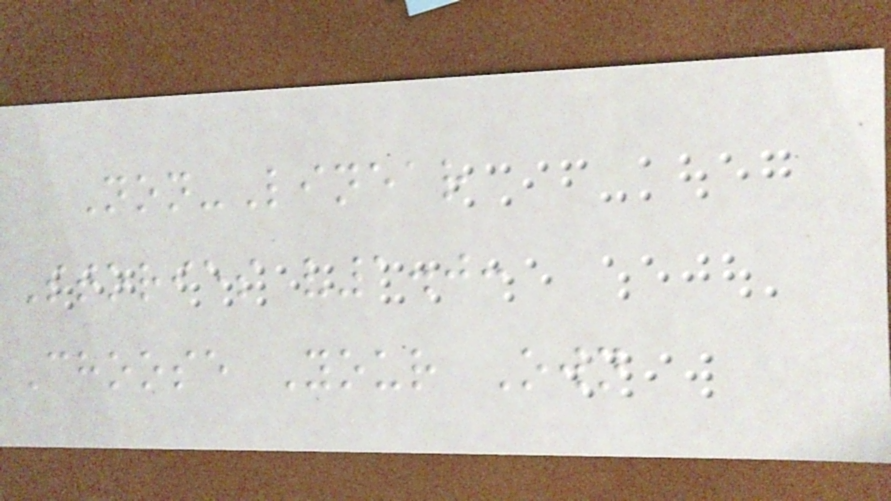Non-Linear
Stories v1.0:
Choose Your Own
